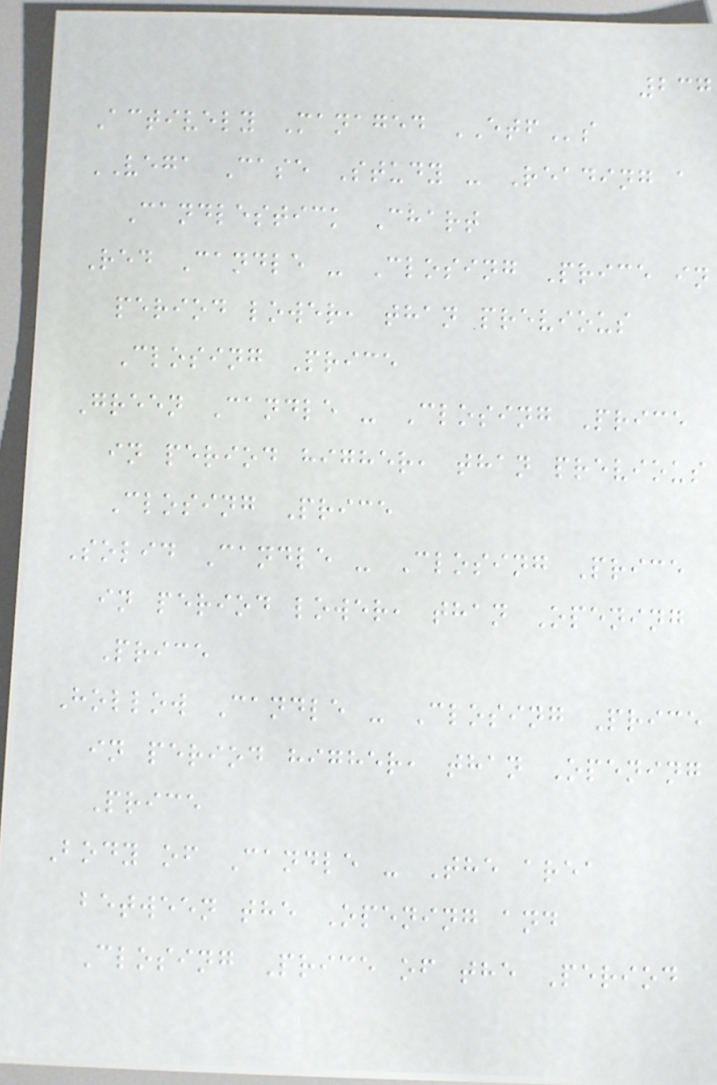237
Actively Managed ETFs
VEGA Case Study - Reading a
Candlestick Chart
Red Candle - Closing Price in
period lower, than previous
Closing Price
Green Candle - Closing Price
in period higher, than previous
Closing Price
Solid Candle - Closing Price
in period lower, than Opening
Price
Hollow Candle - Closing Price
in period higher, than Opening
Price
Body of Candle - The area
between the Opening and
Closing Price of the Period
